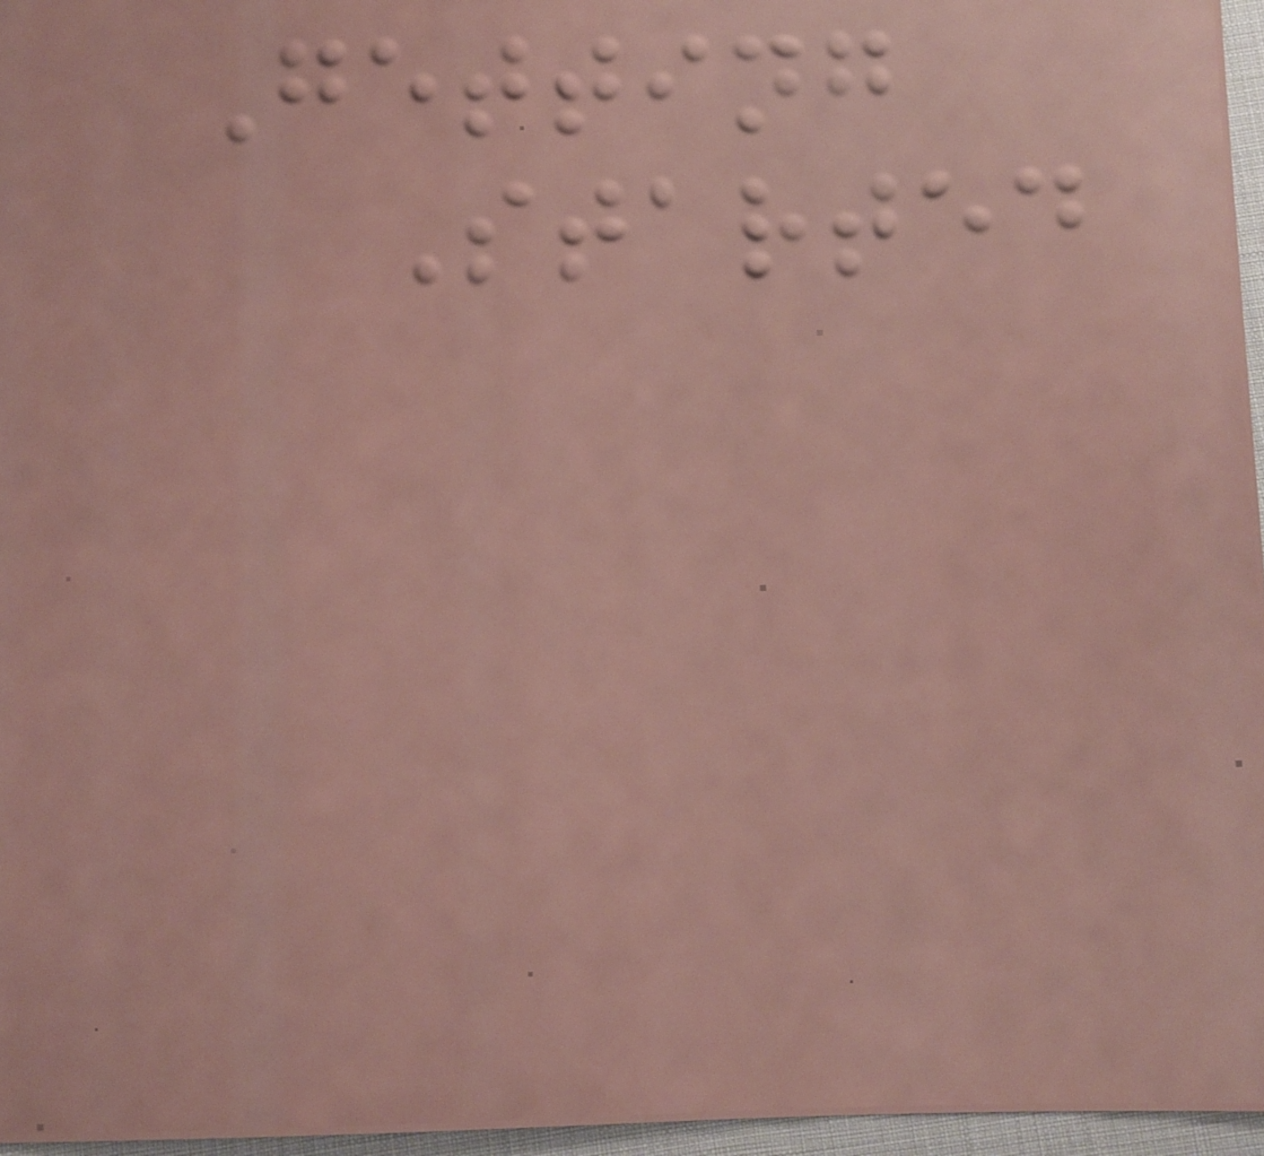Getting
Started
